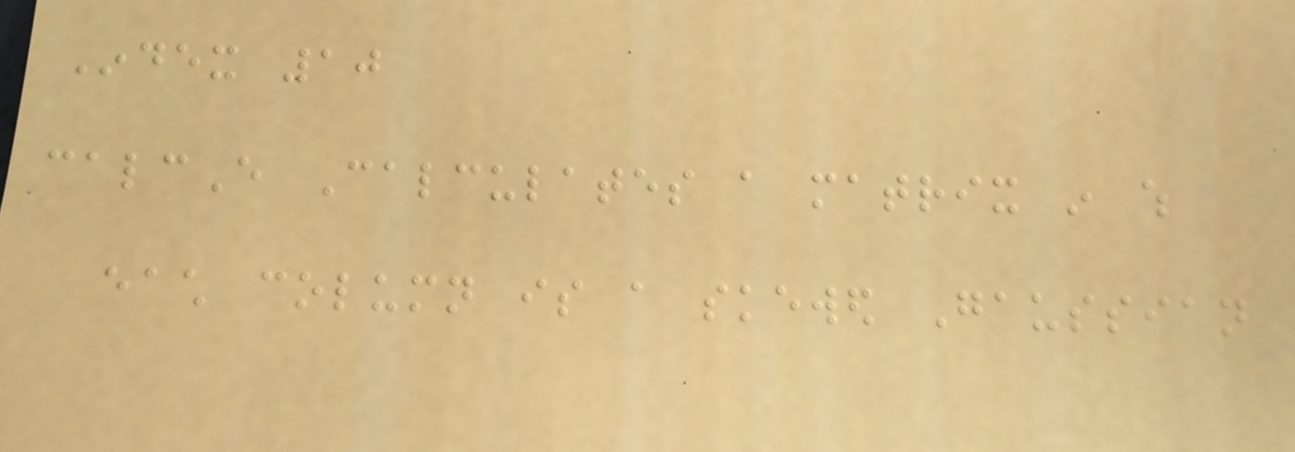Index 10
calcE Calculates a matrix in which
each column is a skewed Gaussian
